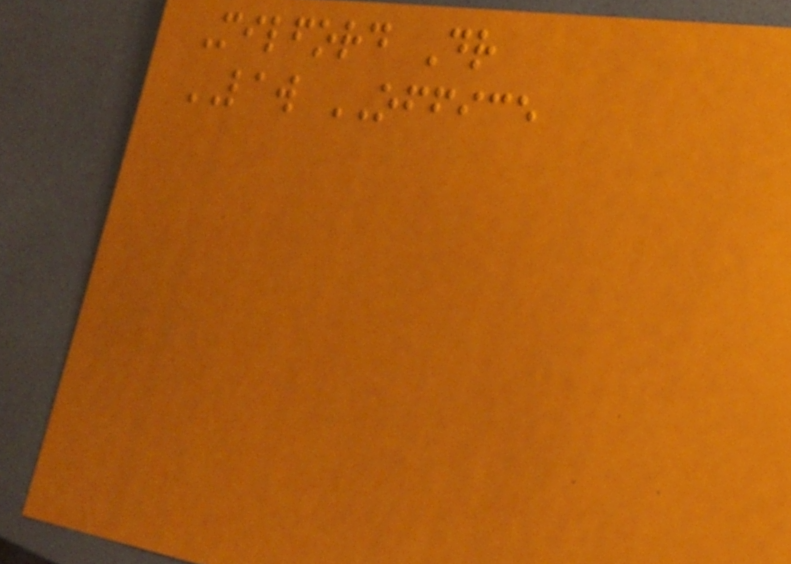Milford Dr
LAW OFFICE
